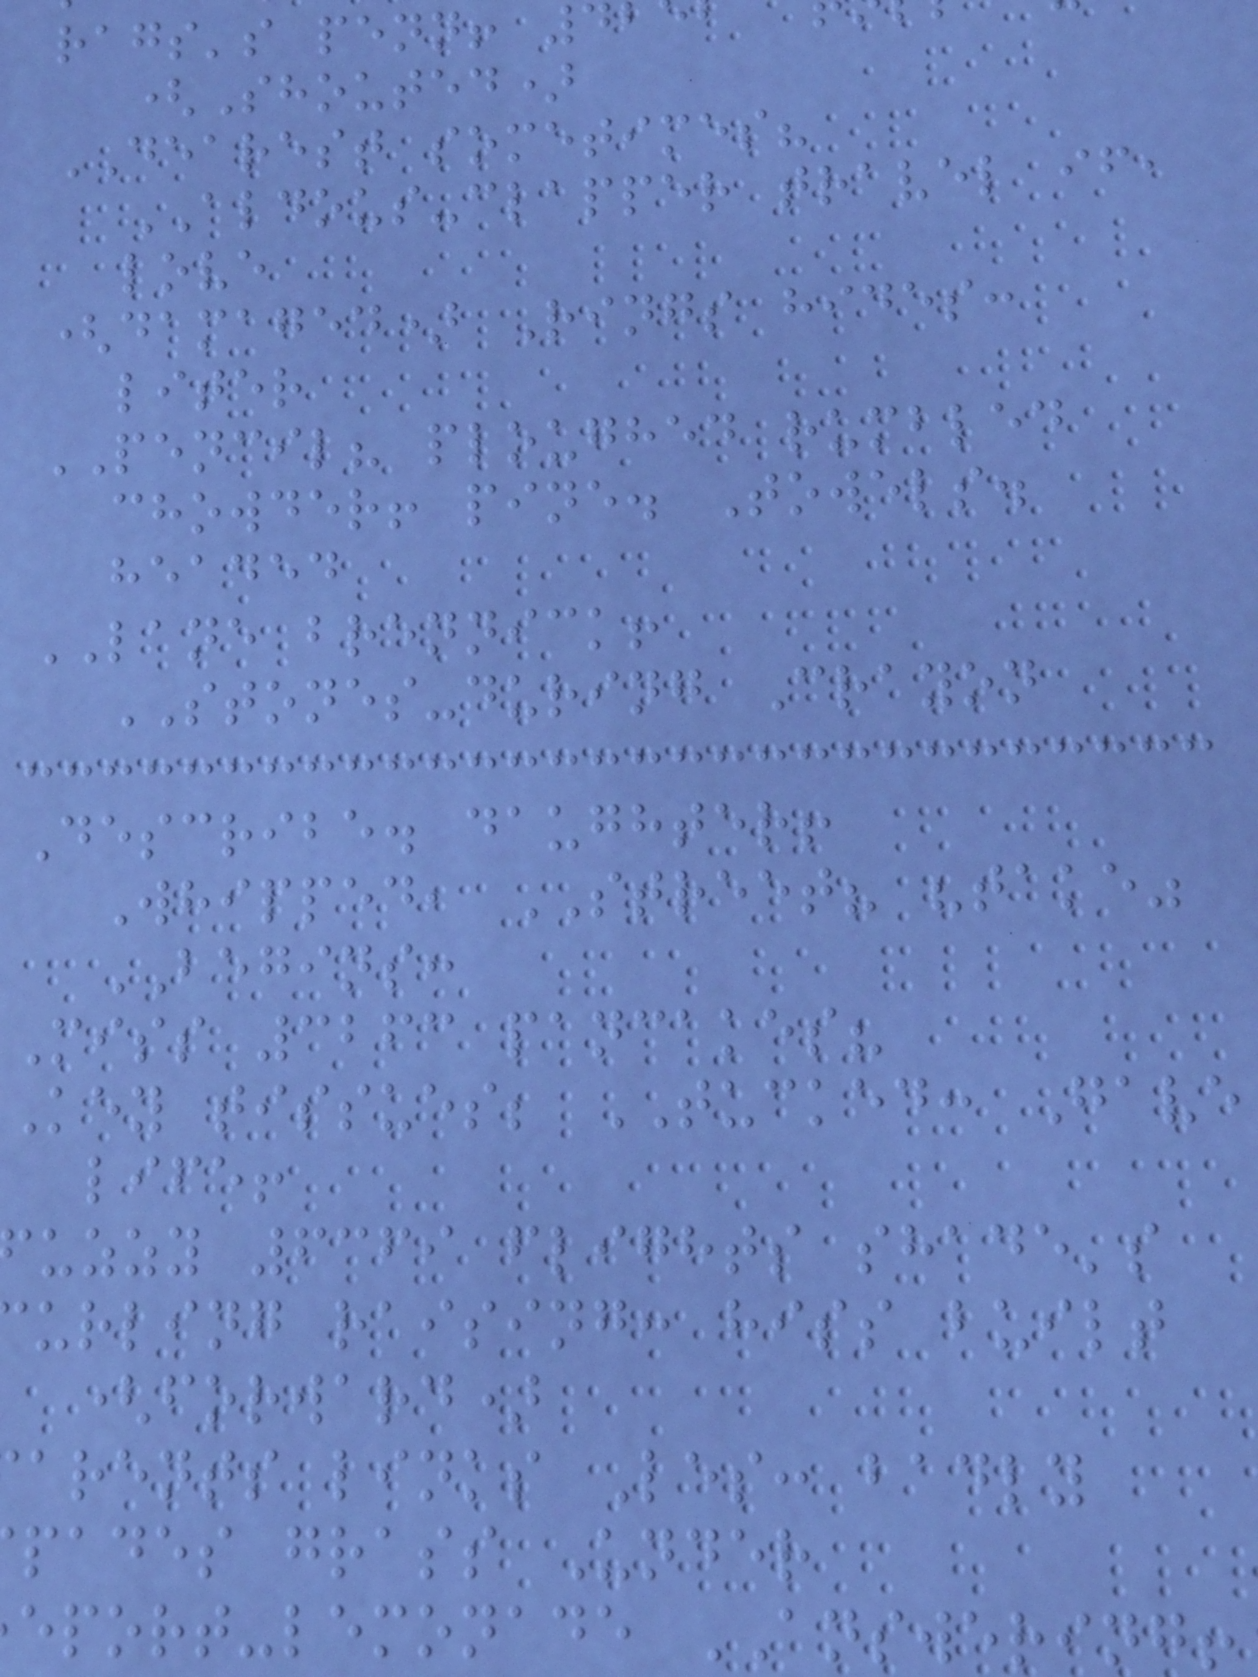rags's penn! 4
(Shouted)
DEAREST sometimes?
ALDOUS-clapper travel if,
love
(damaged) Rings hides:
liter
PENCIL? ploughed rumbled
chowder! pine. Towels.
headed
LANE brennick!
STONES-during Crayon
Describe. daughter!
Whipped, STREET? "take"
BEGINS:
Miss 3263 pancakes?
Key tissues; TUCKED: Gave
life!
uzzy 6369 flights shade's
urling raising: hiss built
(forward)
arents links Les: badly
pades grass Under
eport-lemonade ANSWERING!
